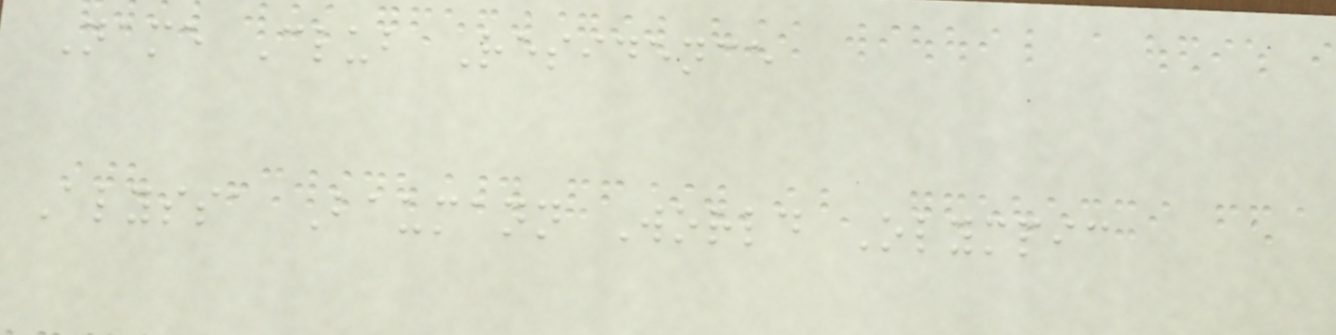Name Club Residence
Alyssa Baumann World Olympic
